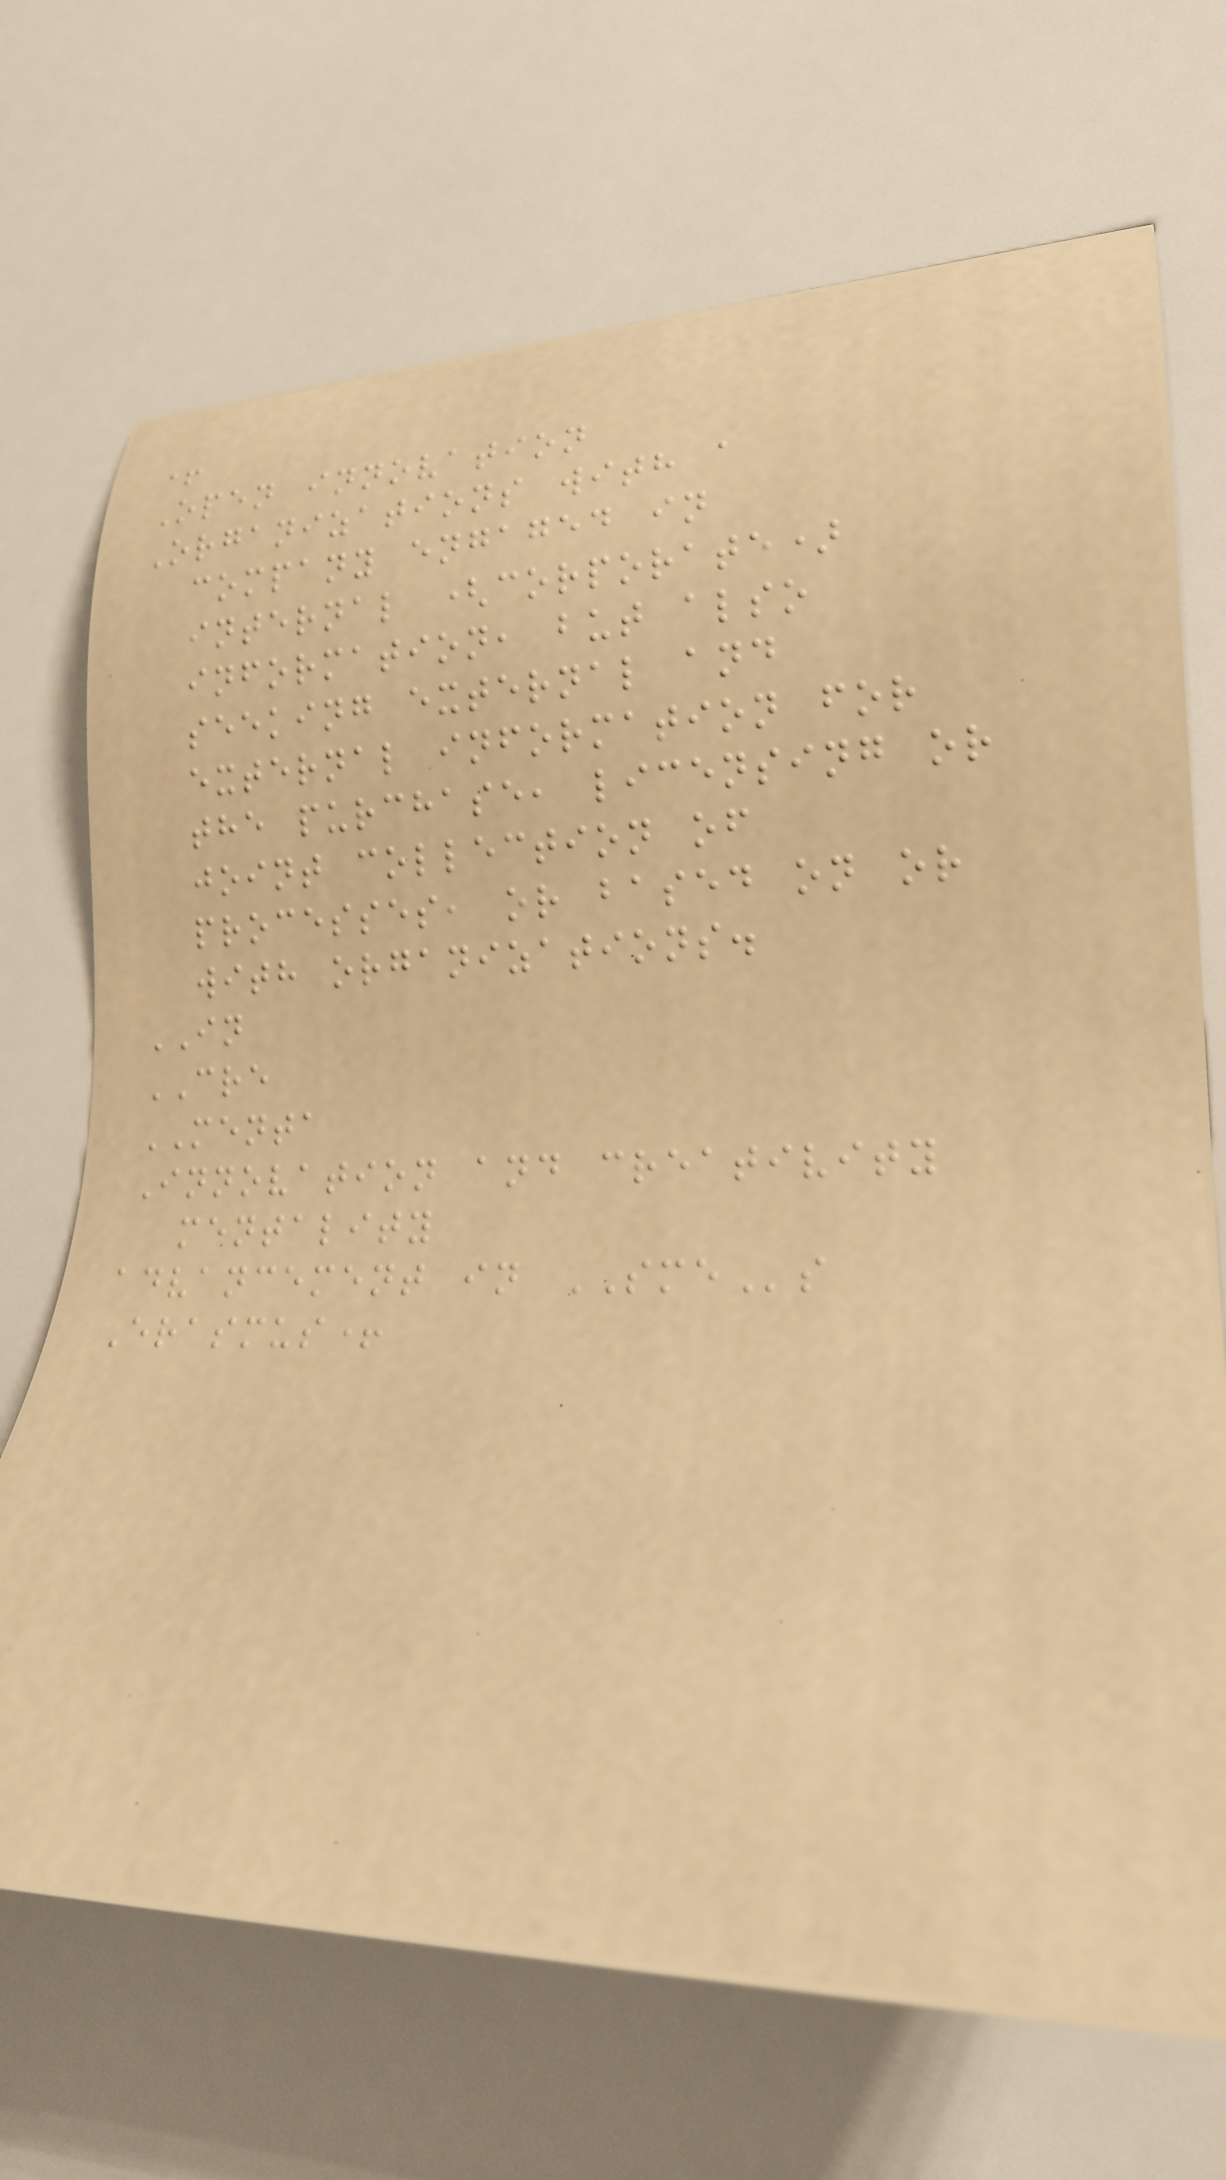+
Open innovation
Organizations with a
company engaged in
internal (corporate)
information, but also
seeking external and
external information for
the purchase, licensing or
joint collection of
processes, or based on or
with organizations.
IN
CRE
MENTA
Innovation and creativity
mentality
advancement in SMEs
Erasmus+
